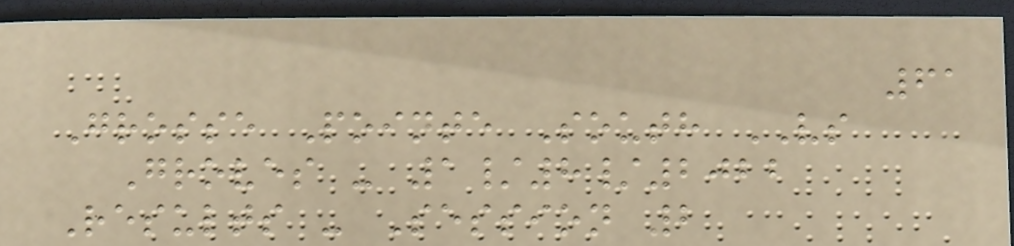61
Grosse Pointe South VS
Groves - 1/8/2022
Results - Session 2
